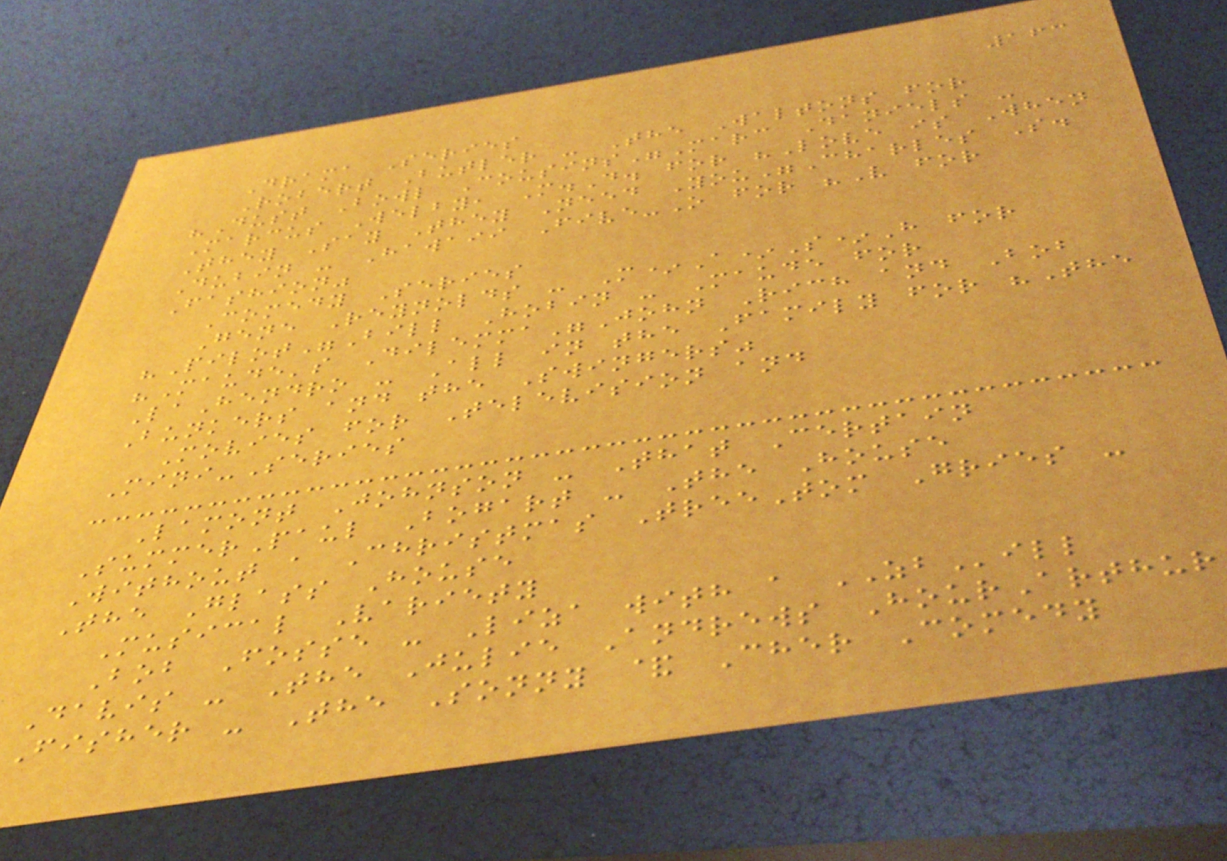163
Drama Series
Robert Butler - The Waltons for
"Dust Bowl Cousins"Marc Daniels -
Marcus Welby, M.D. for "Love is When
They Say They Need You"Charles S.
Dubin - Hawaii Five-O for "V for
Fashion"
Comedy Series
Gene Reynolds - M*A*S*H for
"Pilot"Bill Hobin - Maude for
"Maude's Dilemma"John Rich and Bob
LaHendro - All in the Family for "The
Bunkers and the Swingers"
Movies for Television and
Mini-Series
Lamont Johnson - That Certain
SummerPaul Bogart - The House
Without a Christmas TreeTom Gries -
The Glass House
Musical Variety
Bob Fosse - Liza with a ZBill
Davis - The Julie Andrews HourArthur
Fisher - The Sonny & Cher Comedy
